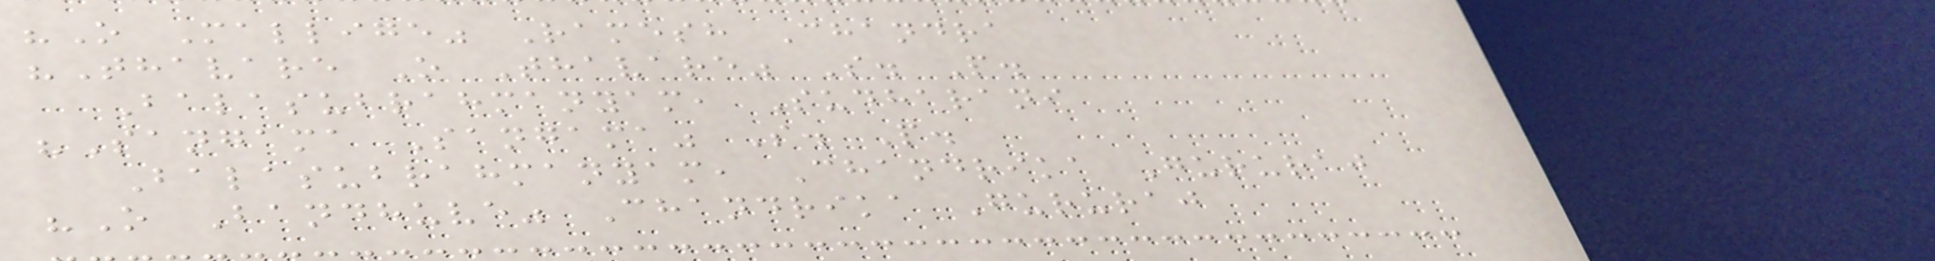"O Mallige" Ramesh Chandra
"Thavare O Thavare" S. P.
Balasubrahmanyam, Sudharani
"Sangama Sangama" S. P.
Balasubrahmanyam, Chandrika Gururaj
"O Bandhuve" Chandrika Gururaj
